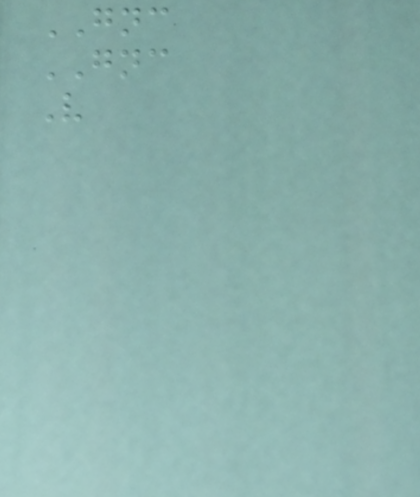GNC
GNC
V
